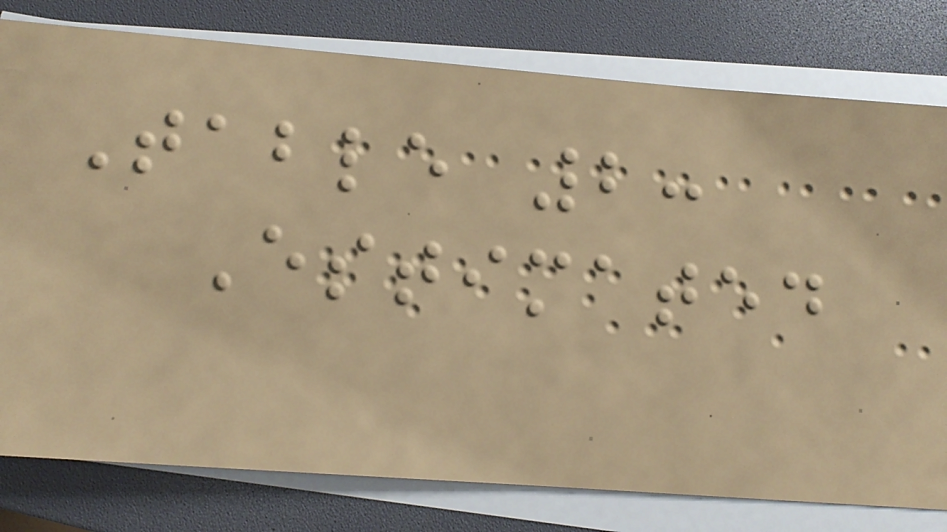Table 2:
Estimated
